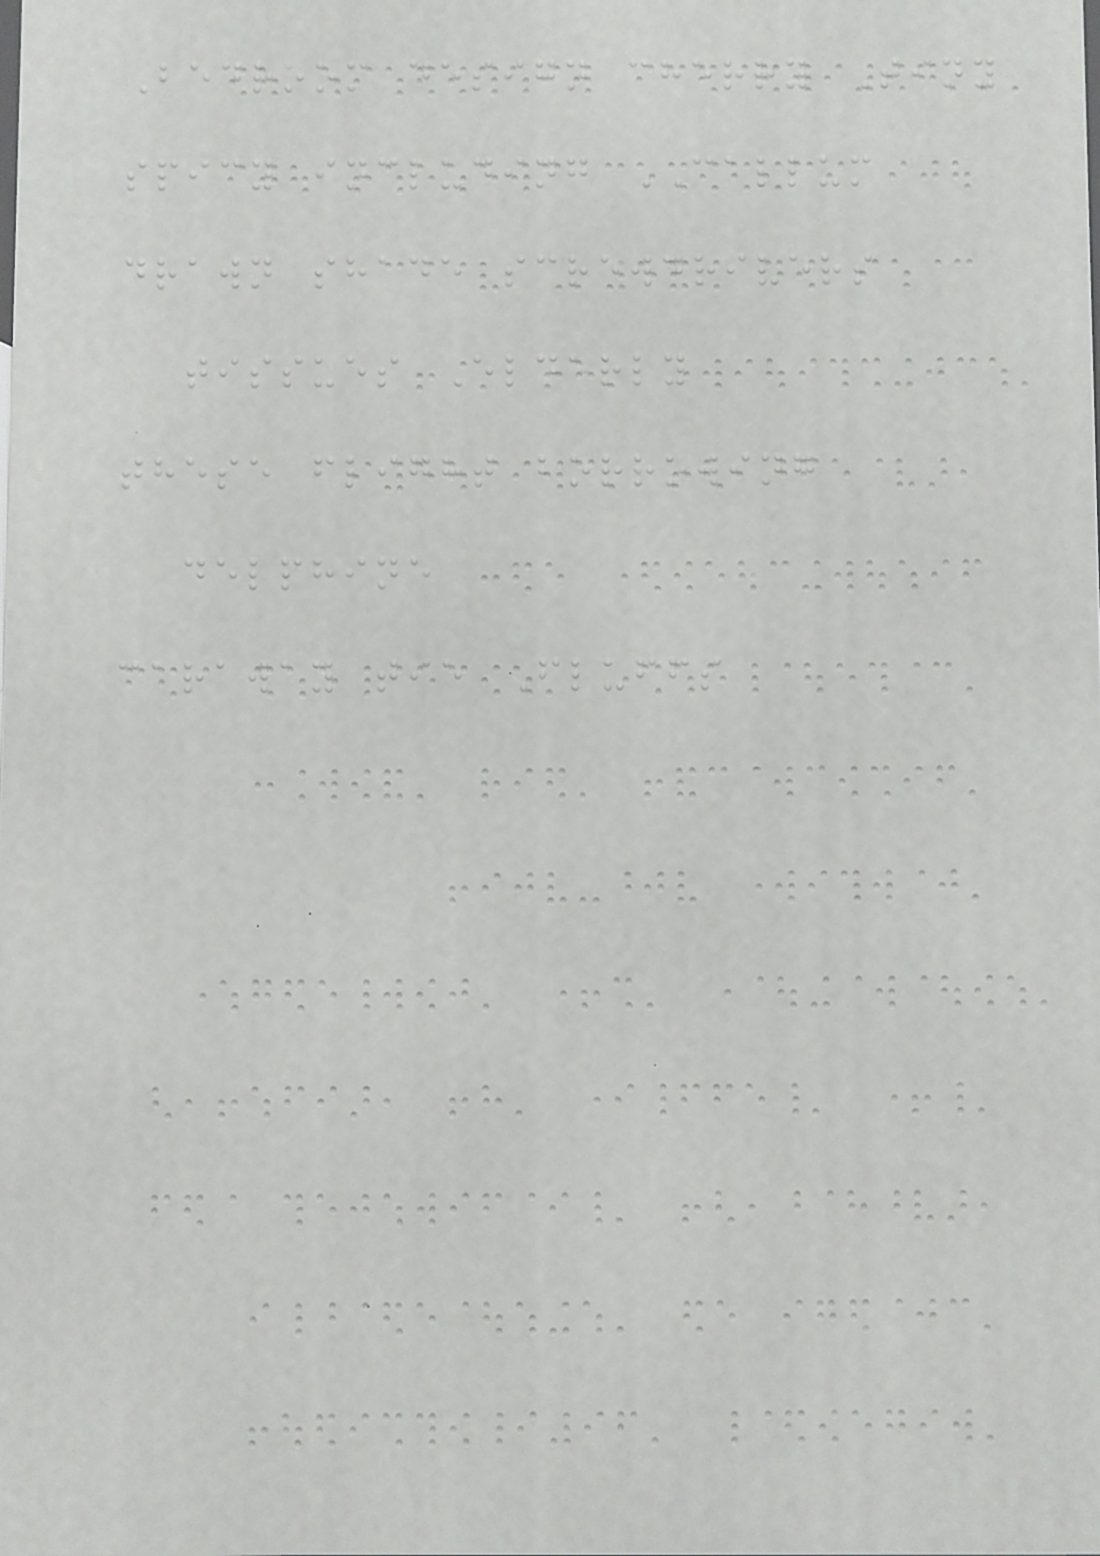Bedroom design cherry Tiny
spicy including CALLUM
drawn shade screwdrivers
tissues Elderly
these flight borrowing
delphine
caraway tie Fluffs
